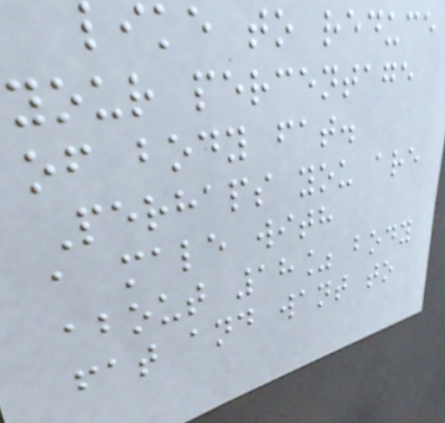like to reduce
your percentage
of body fat.
Perhaps you are
a male with
about 18% body
fat and want to
